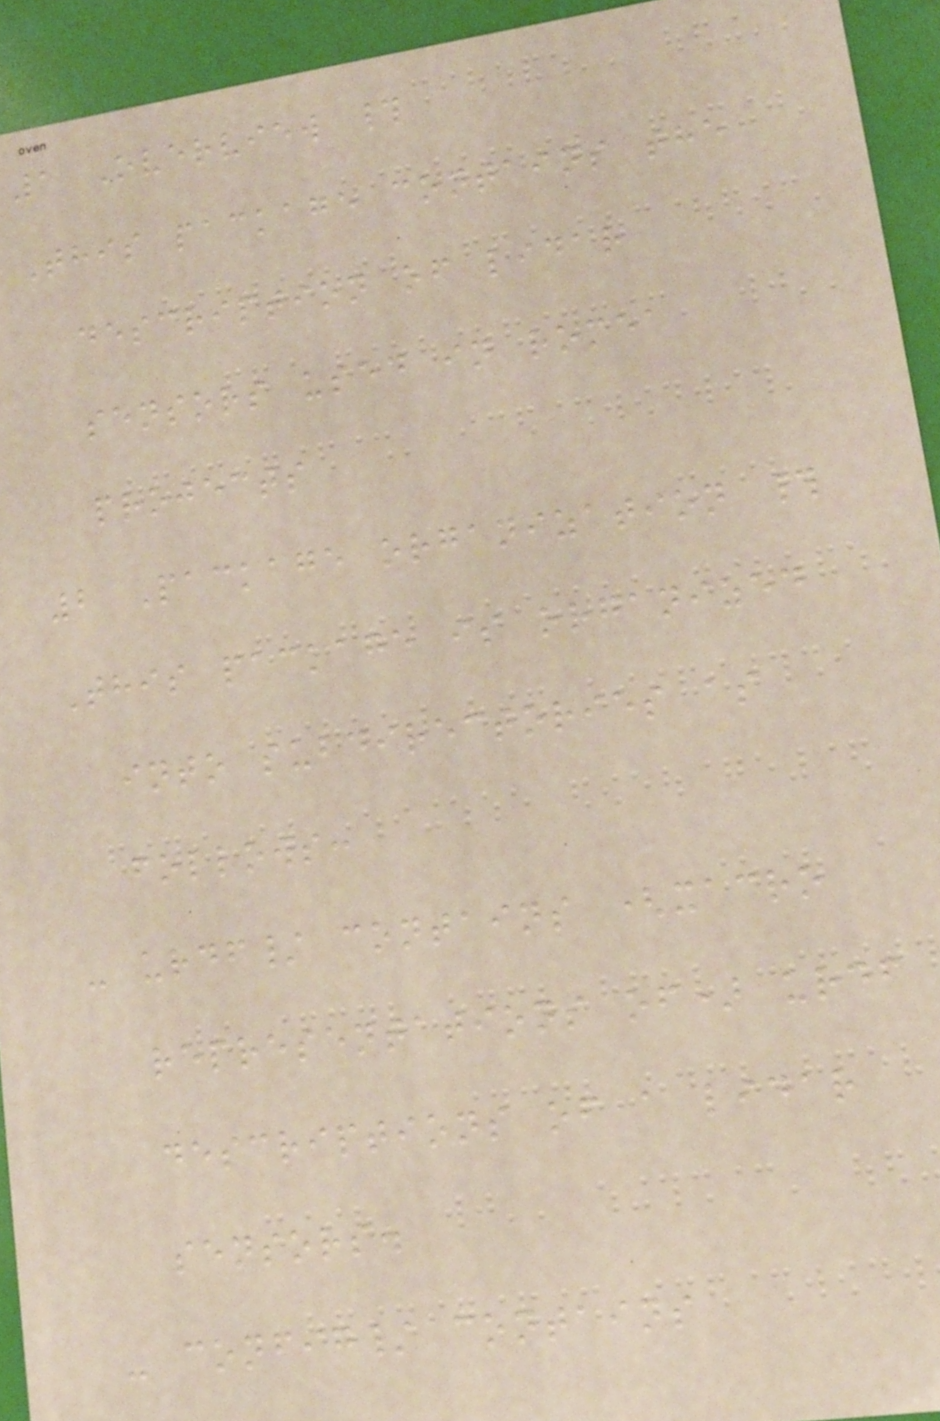1 Overview #
This package contains the
description of lidar
sensors used in romea
projects
2 Package organization #
This package is organized
into subdirectories as
follows:
- urdf/ contains (xacro
representations of) urdf
descriptions of a lidar
sensors.
- config/ contains
